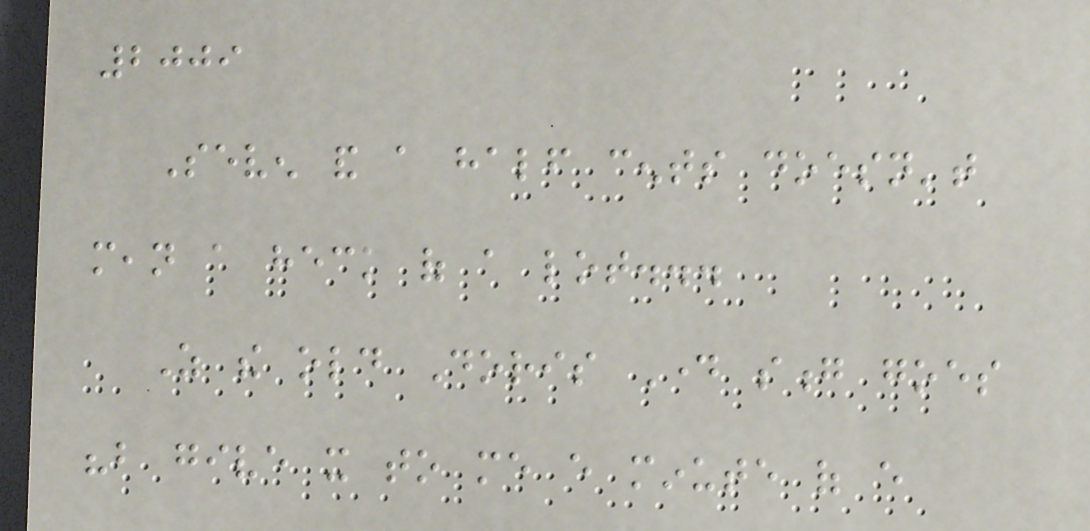2009
Seven and a half cents doesn't
mean a heck of a lot...
As the old Doris Day song goes
"but give it to me every minute of every
